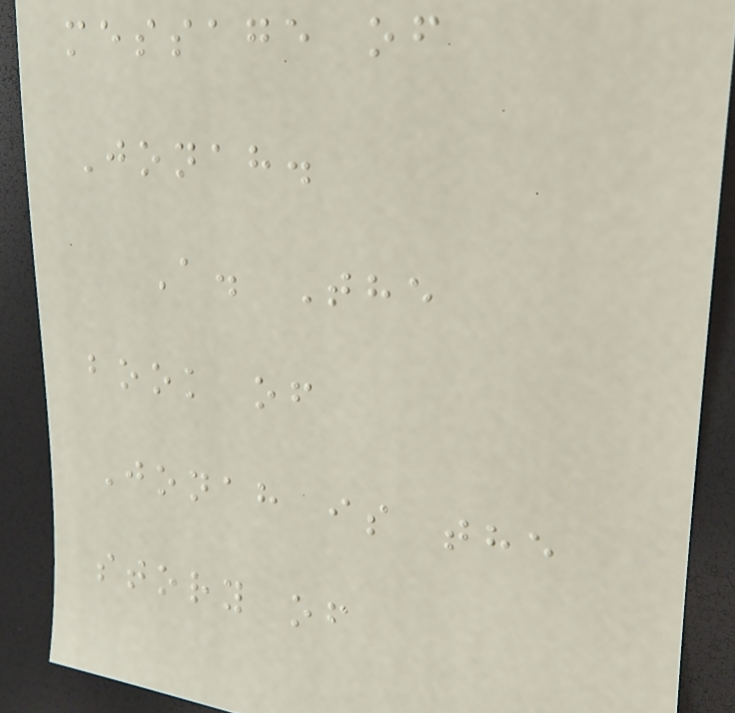message of
Jonah.
A. The
book of
Jonah is the
story of
